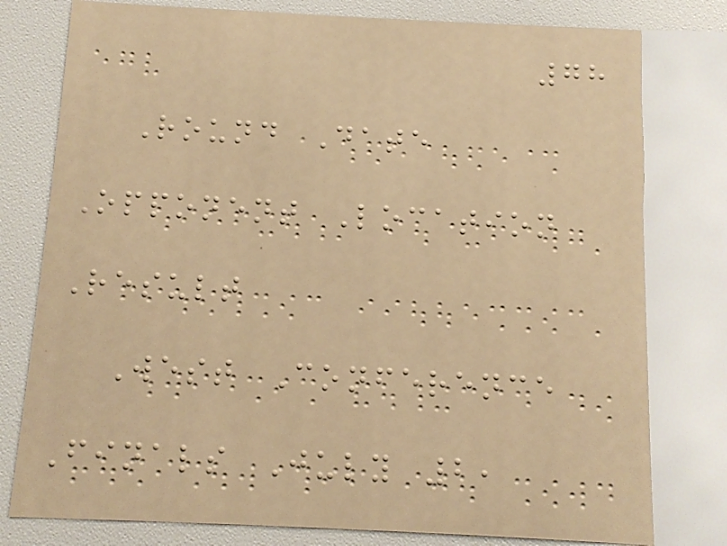78
Round Date
Opponent Location
Result
West Conference
Finals July 2,
